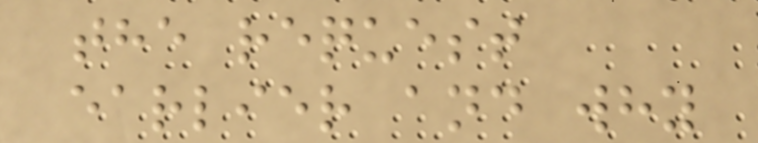the request
earlier and why
